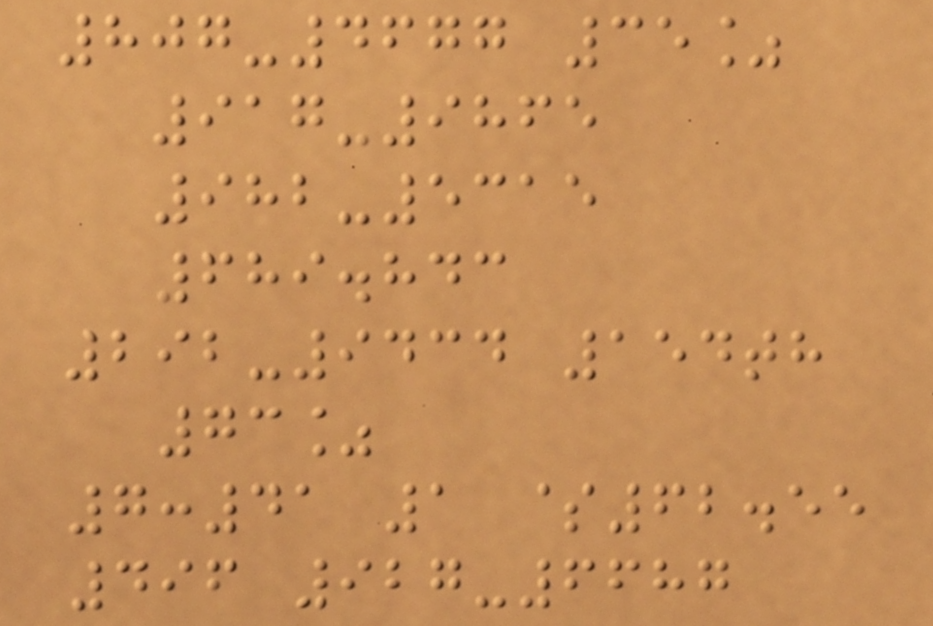807-4677 35%
917-9865
982-5315
689.843
292-9434 154th
73%
7:41 1 $62.55
496 927-6687
